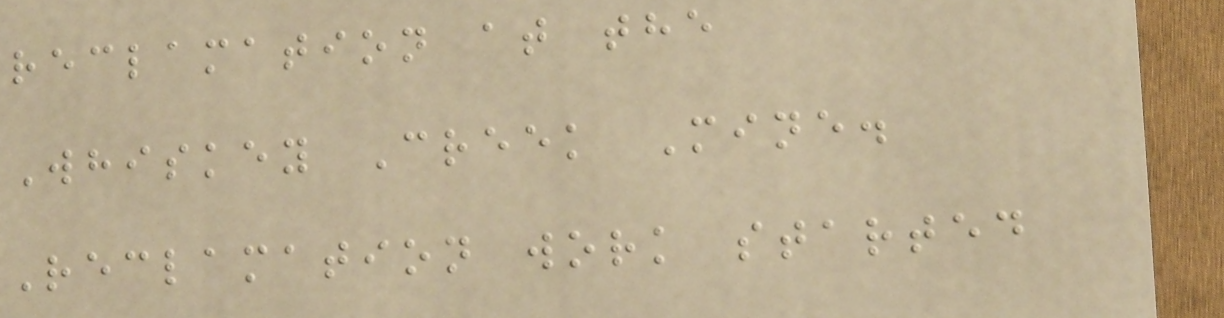reclamation at the
Whiskey Creek Mine.
Reclamation work started
